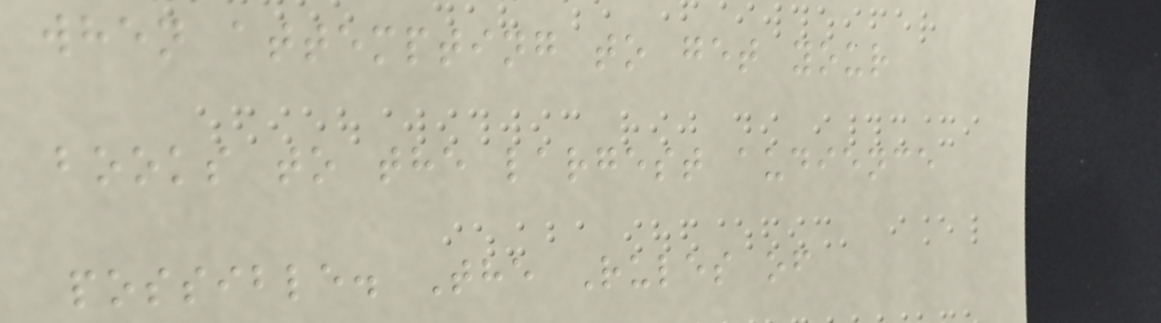when attempting to get your
books to the largest audience
possible. The Rules of
